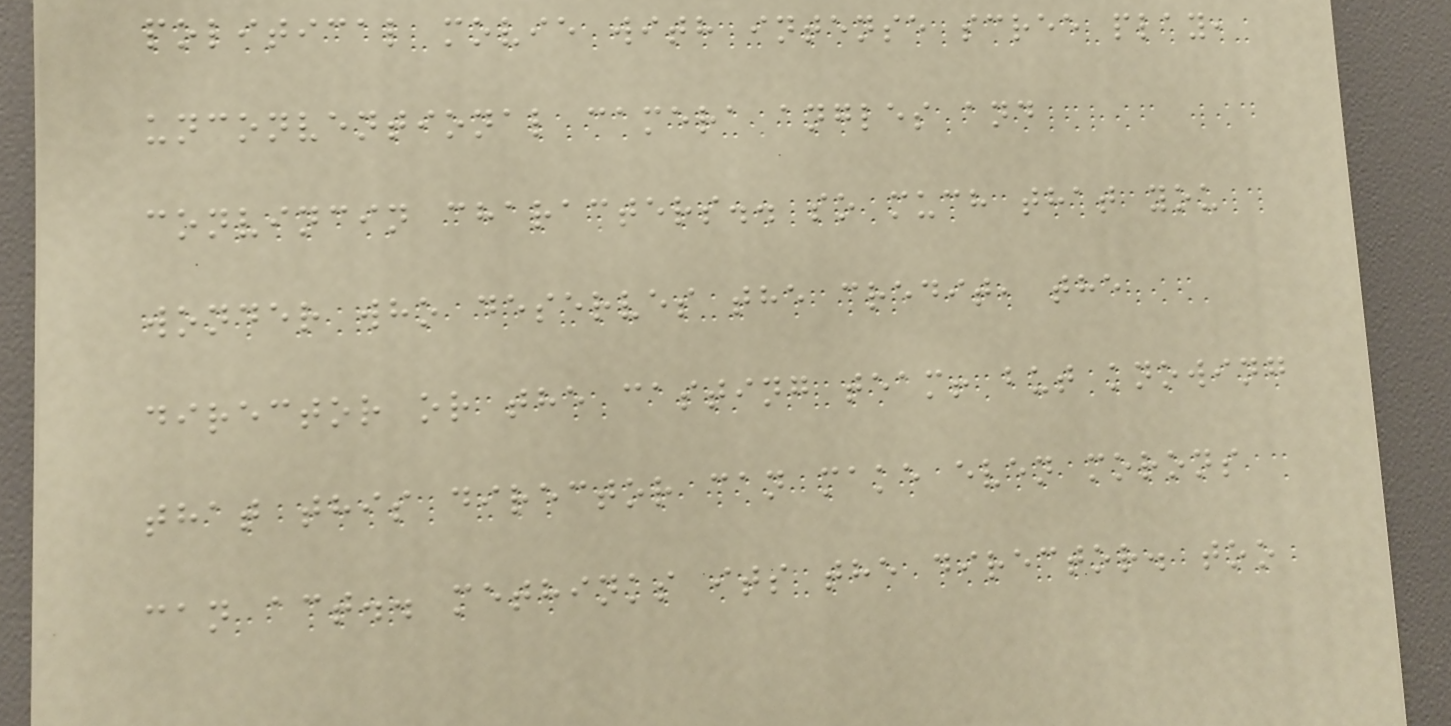political movie with intense scree play,
unconventional camera angles and
convincin characters.. so much that you
wonder who deserves the credit, the
director or the casting team! but knowing
that this director can make even morons
can act.. methinks its the director. too
